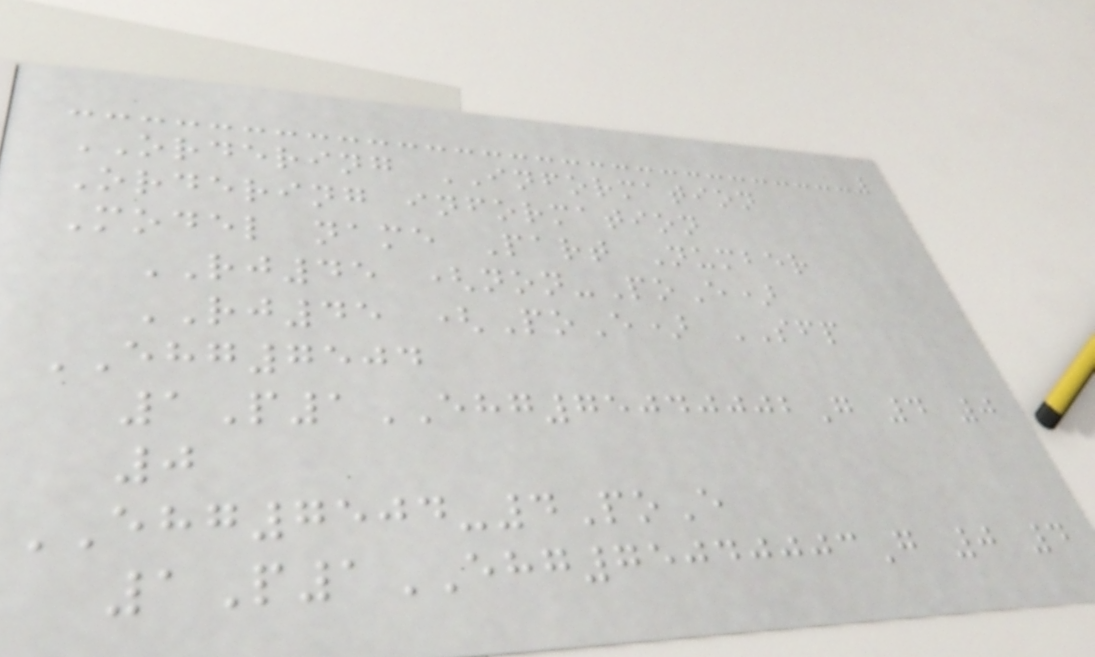ORDERING INFORMATION
Ordering information
Model name Part Number
RJ45 (non-PoE)
RJ45 (PoE) SFP
EHG7504
1P1EHG75040002G 4 0
0
EHG7504-4PoE
1P1EHG75040003G 0 4
